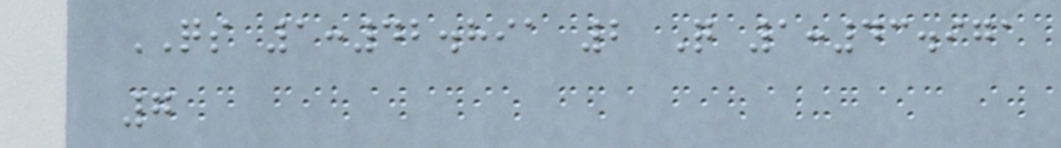QS 1:42.891 2 Q 1:43.971
7
